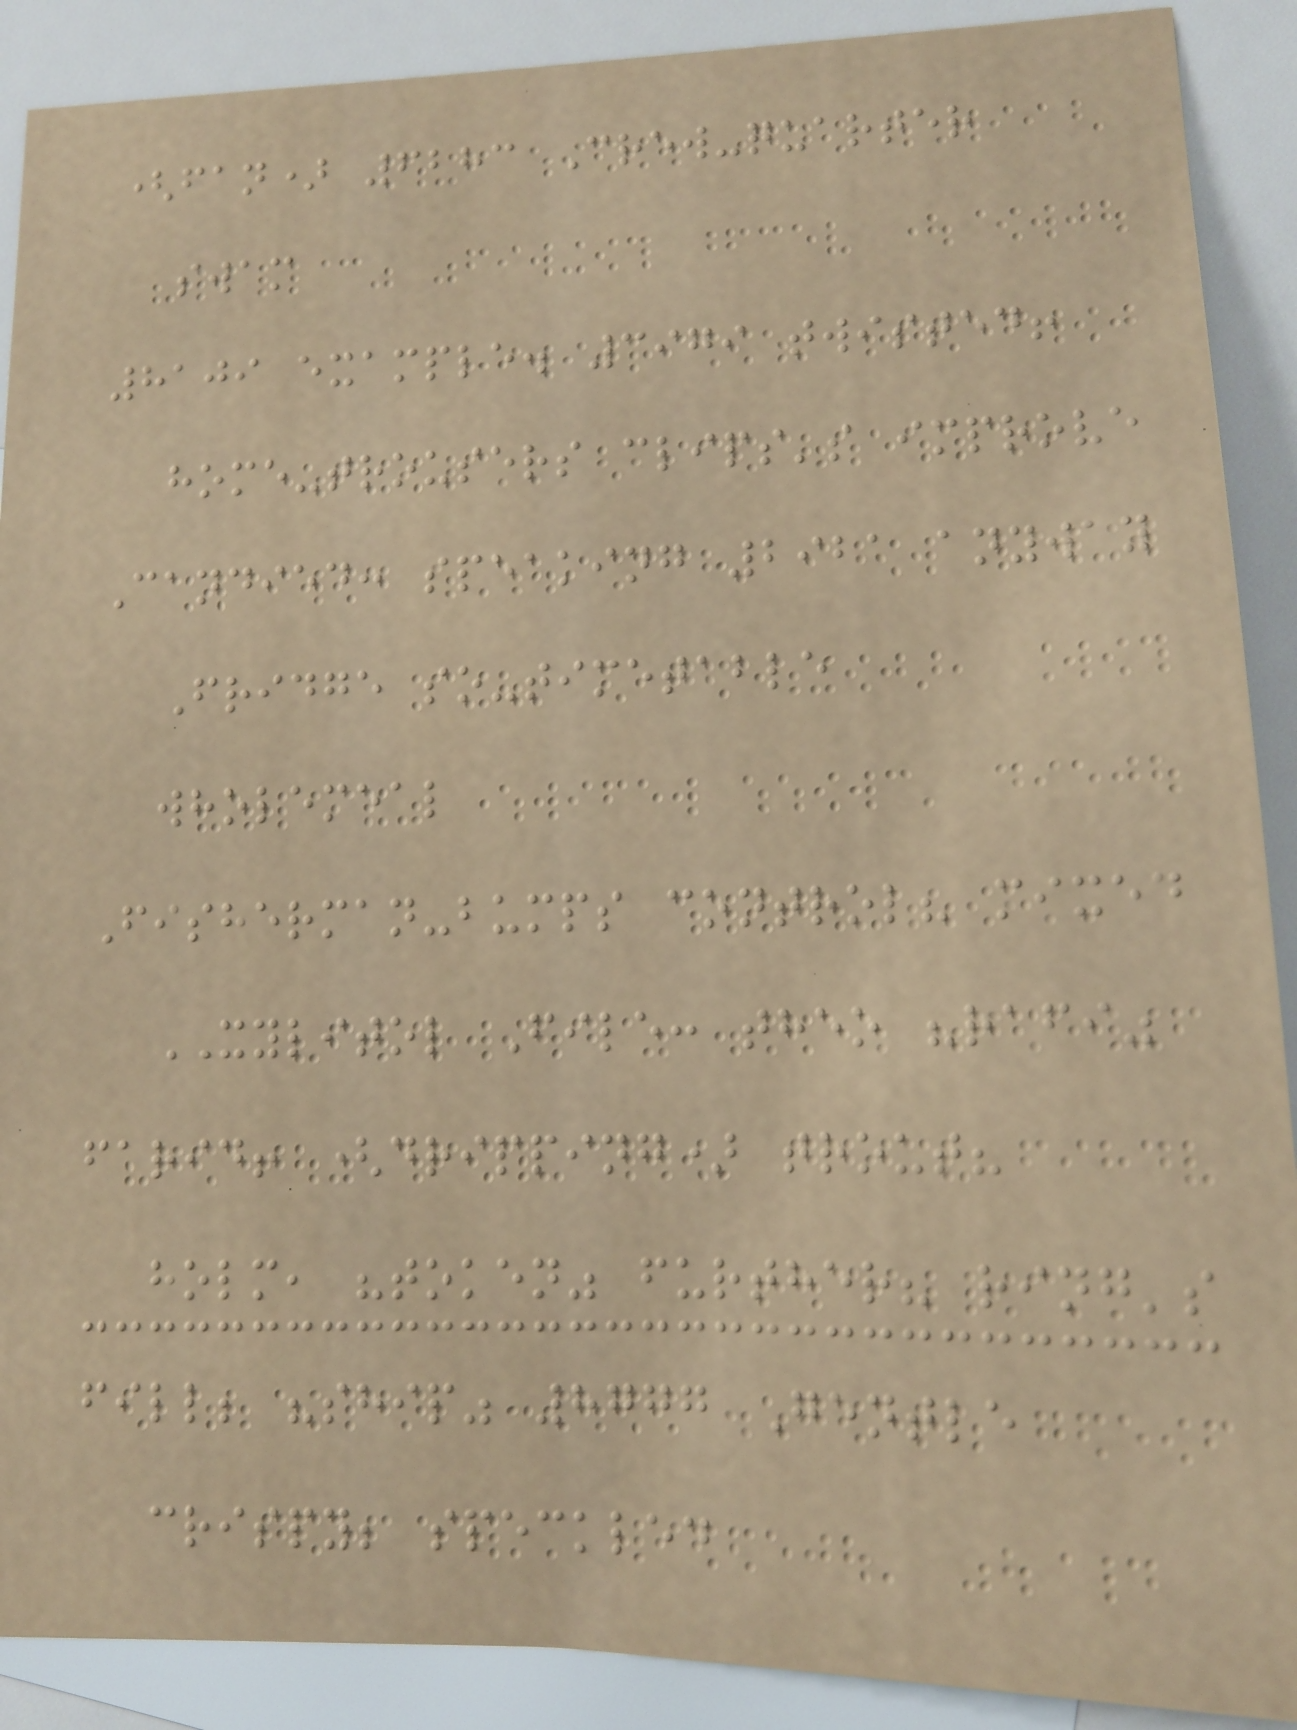(fan) 6283 Crew-quarter
swam
8109 example. 3979 twisted!
home-trousers clips's improve
Candied: speaking 2921 anyway
Fridge so-timetable
wholemeal
Fisherman-bumps control? mixed
XYLITOL File: theo "rafi"
farid! (dripping) trout?
holm, "token" further? ring's
fill; "ship" 8777 Gentle
crispy; speckled
